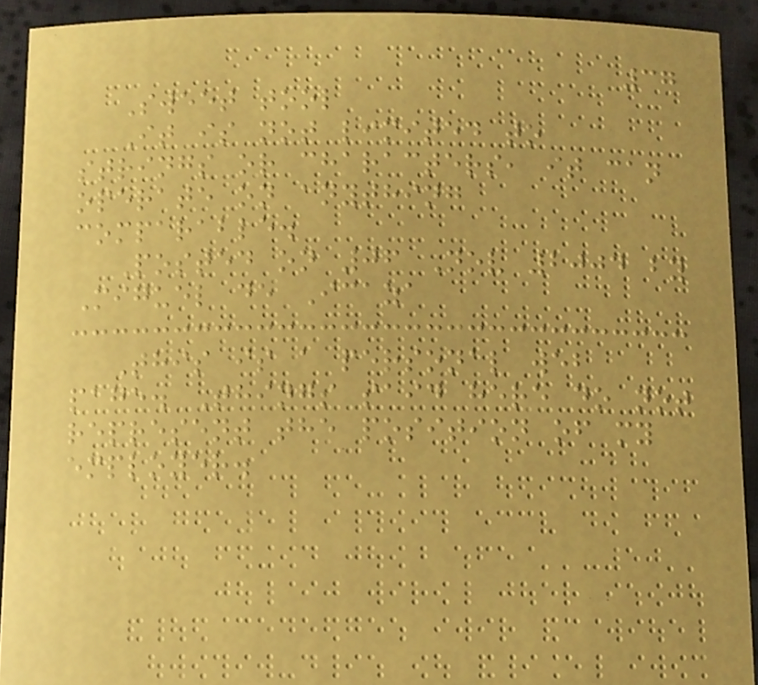37
Sweet tool
It is not limited to
strings or characters, it can
operate on anything
comparable.
Posted on 06 Nov 2004 by
Miguel de Icaza
This is a personal web
page. Things said here do not
represent the position of my
employer.
